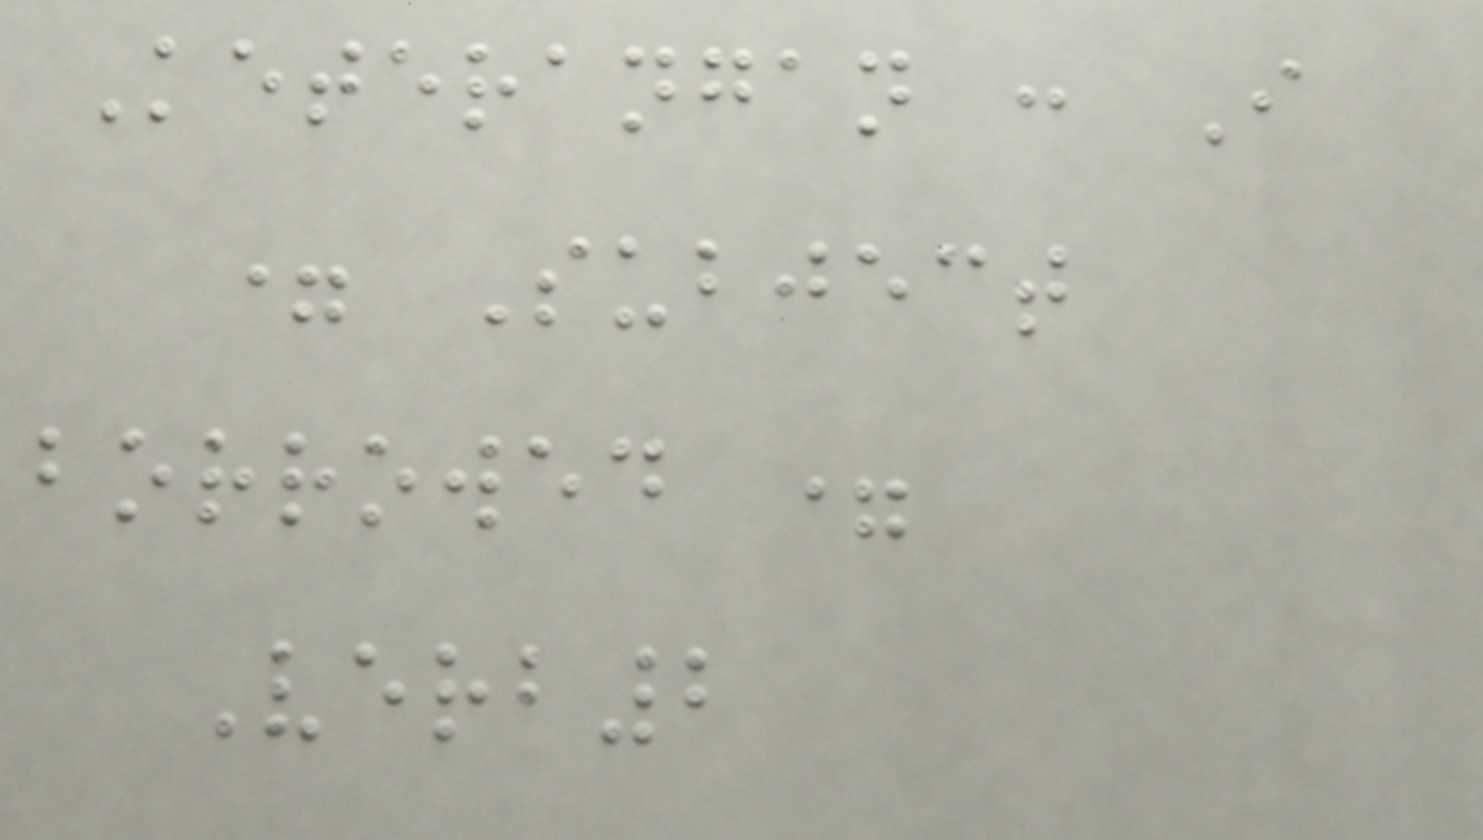Keterangan : I
= Subject
borrowed =
Verb2
